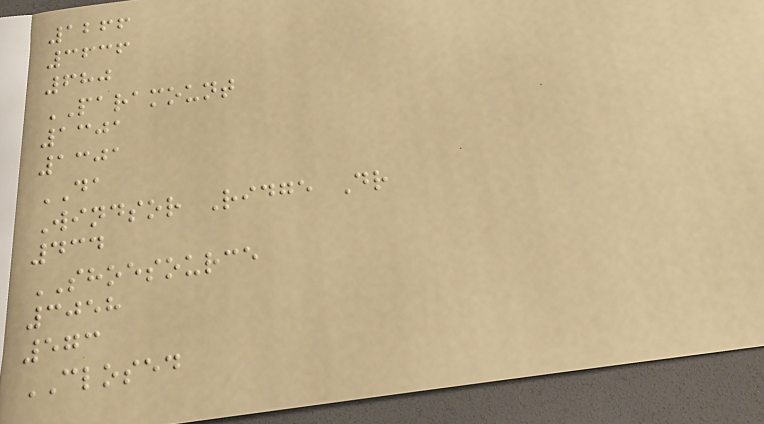1266
3636
680
PARAMOUNT
1301
1301
DA
Windsor Ridge Dr
434
SHOESOURCE
3058
573
CLOSED
